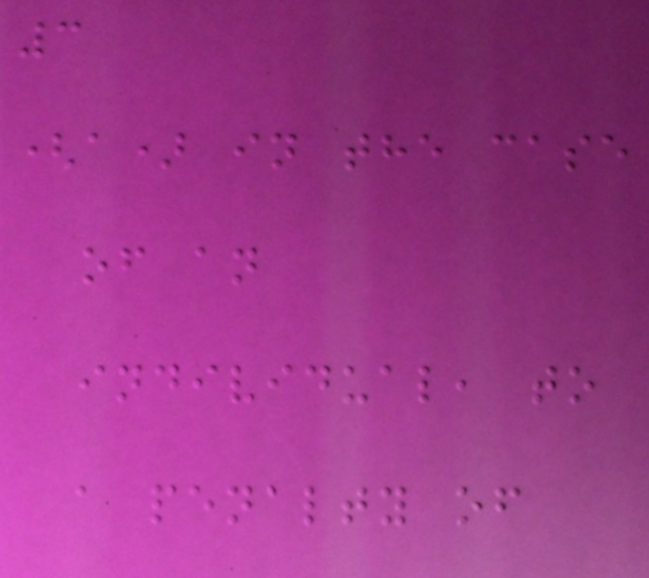3
(a) in the case
of an
individual, to
a penalty of
